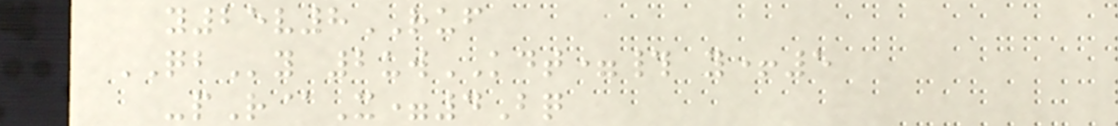y25v8RUF
QBy 2uwKDT=# y+5
-pR@X=4Bq
